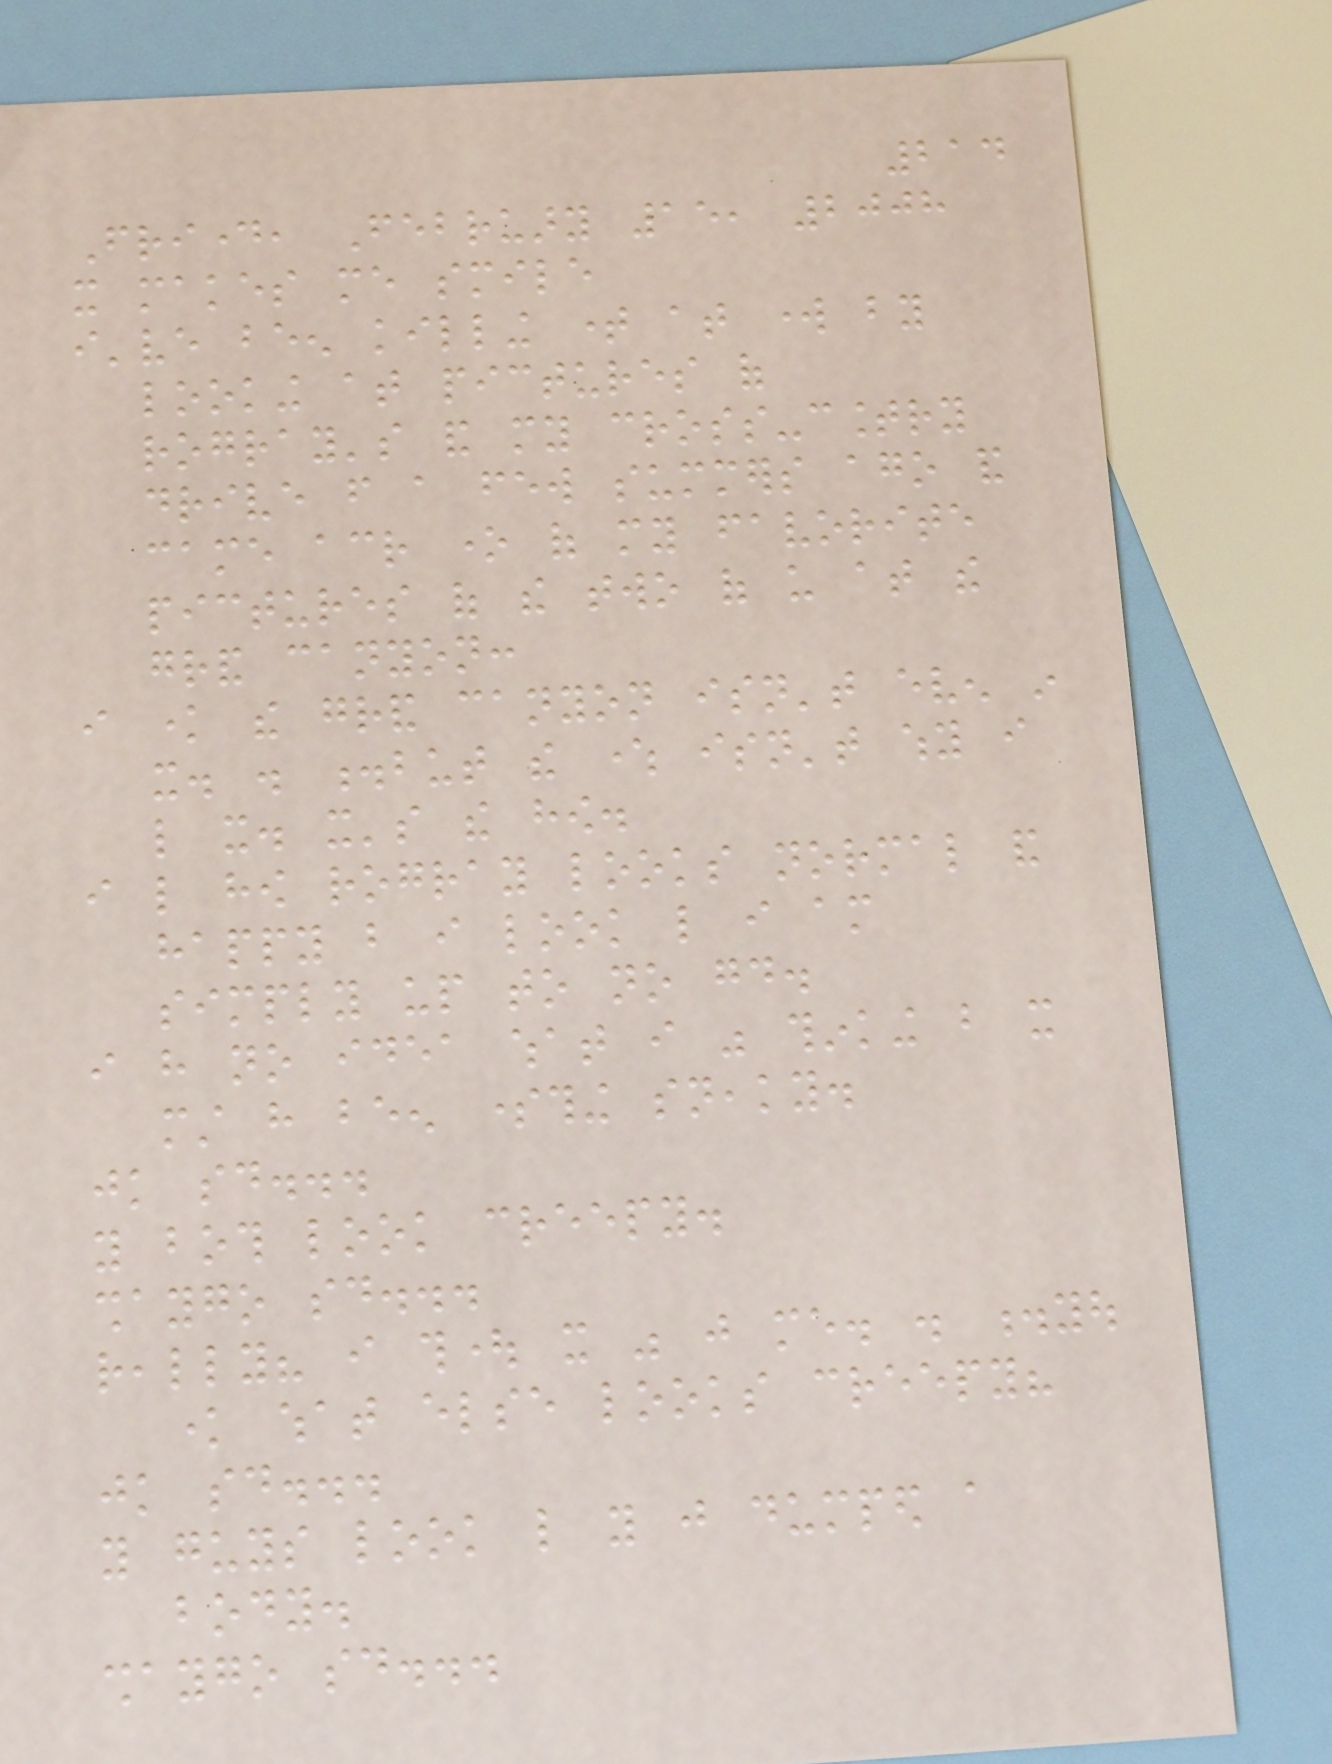214
Friday, February 15, 2008
it makes me smile
i've been killing time at work by
looking at pictures of
rogray's and my cross-country
drive from a few summers ago and
came across one of my favorite
pictures of the two of us at the
grand canyon:
i know the grand canyon isn't even in
it. . .but the where isn't why i
like it. it's the how.
i like how rogray looks normal and
happy but i look like i am
simply up to no good.
i have no idea what i was thinking but it
must have been something sneaky.
jk said...
you both look creepy.
shaygo said...
really? i thought it was just me. . .you
know what else looks creepy?
jk said...
you guys look like you just dumped a
body.
shaygo said...
